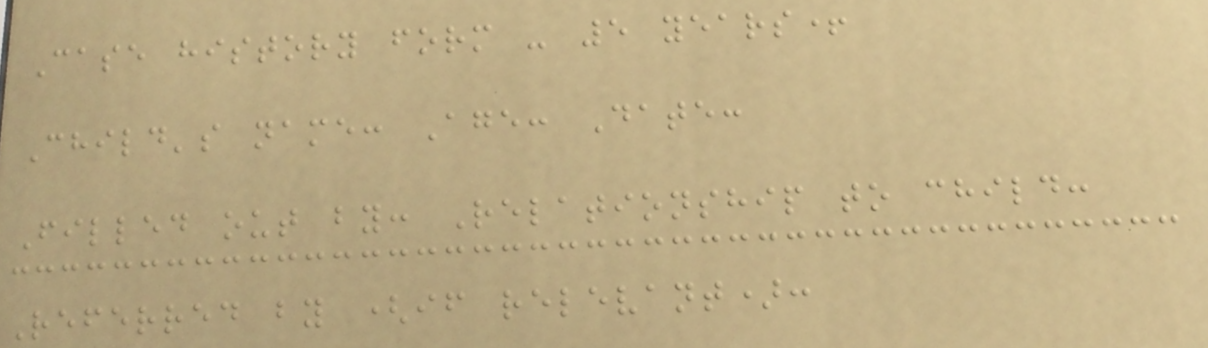Case history form - 5 years+
Child's name: Age: Date:
Filled out by: Relationship to child:
Referred by (if relevant):
